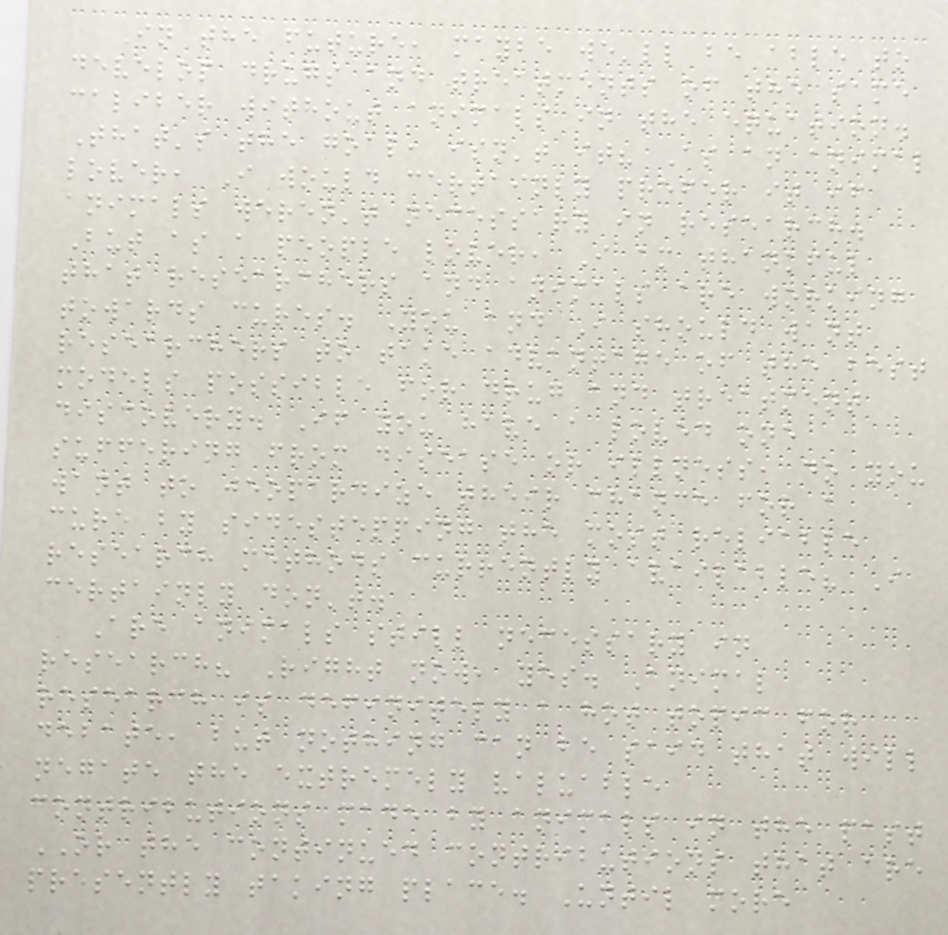In the future, maybe we'll be able to
develop drugs and treatments of the same
caliber without animals in the equation.
That's the goal, isn't it? As an animal
lover, I would certainly prefer it if
animals weren't necessary in research.
But as a people lover, I am thankful
that researchers and animals are working
towards cures. You and I should want
researchers to take advantage of the best
models possible for drug and treatment
discovery. If you have a loved one
suffering from disease or illness, do you
want to jeopardize their chance for a
cure by sidestepping the most reliable
research methods currently available? I
certainly don't.
Are animals still necessary in
research? Right now, yes. Animal
research is definitely a hot topic for
debate, but nothing can be said that will
negate the extremely valuable
contributions made by animals in the past
OR the continued contributions that are
presently taking place. Until more
